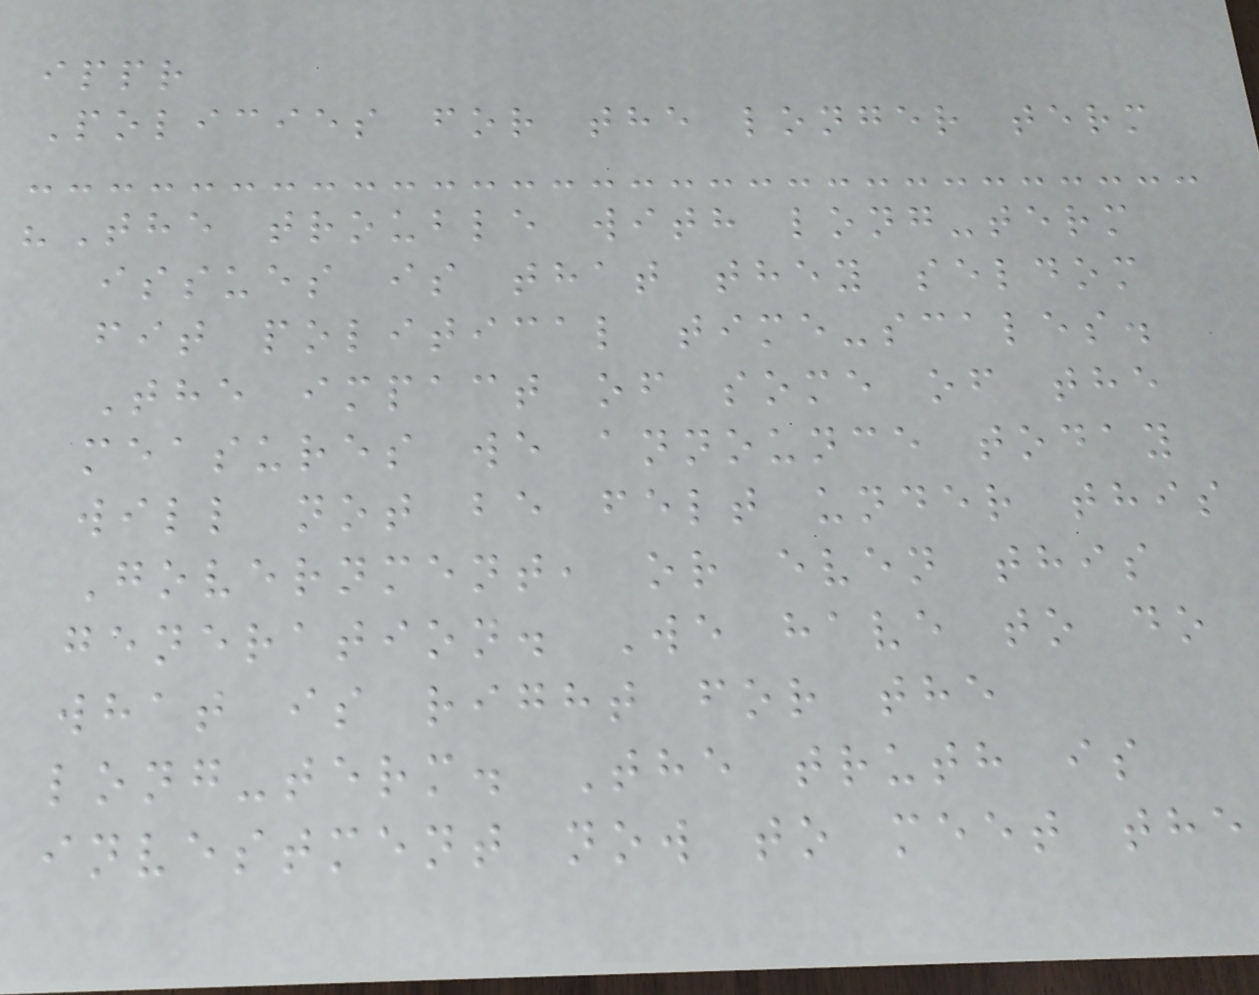ippr
Policies for the longer term
"The trouble with long-term
issues is that they seldom
fit political time-scales.
The impact of some of the
measures we announce today
will not be felt under this
Government, or even this
generation. We have to do
what is right for the
long-term. The truth is
investment now to meet the
